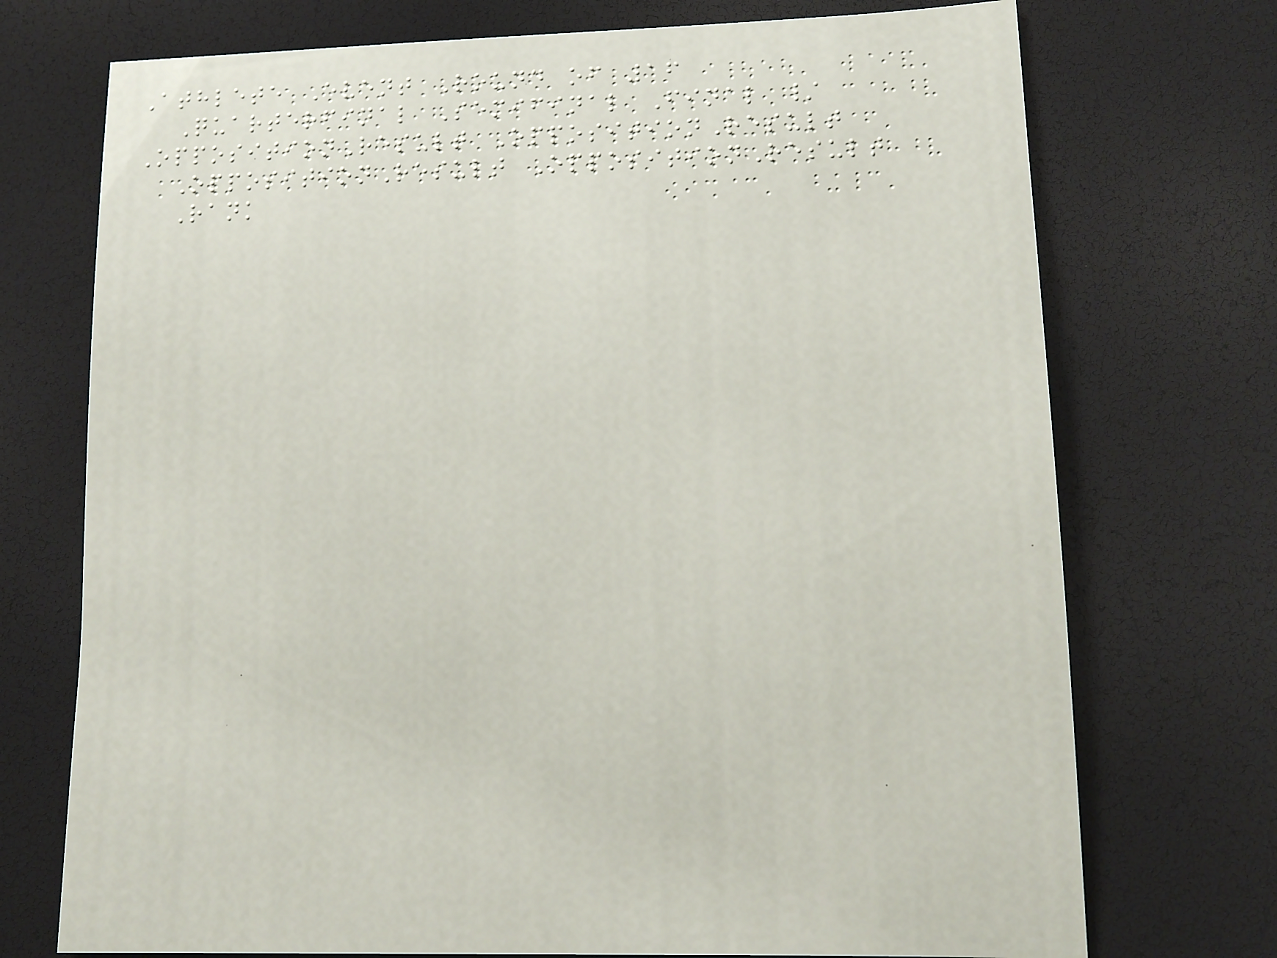Athlete Event Round of 16
Quarterfinal Semifinal Final /
OppositionResult OppositionResult
OppositionResult OppositionResult
Rank
